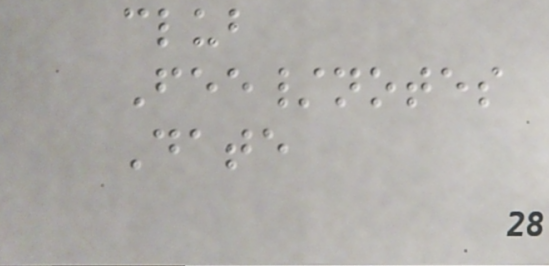club
Fee/notes
Date
